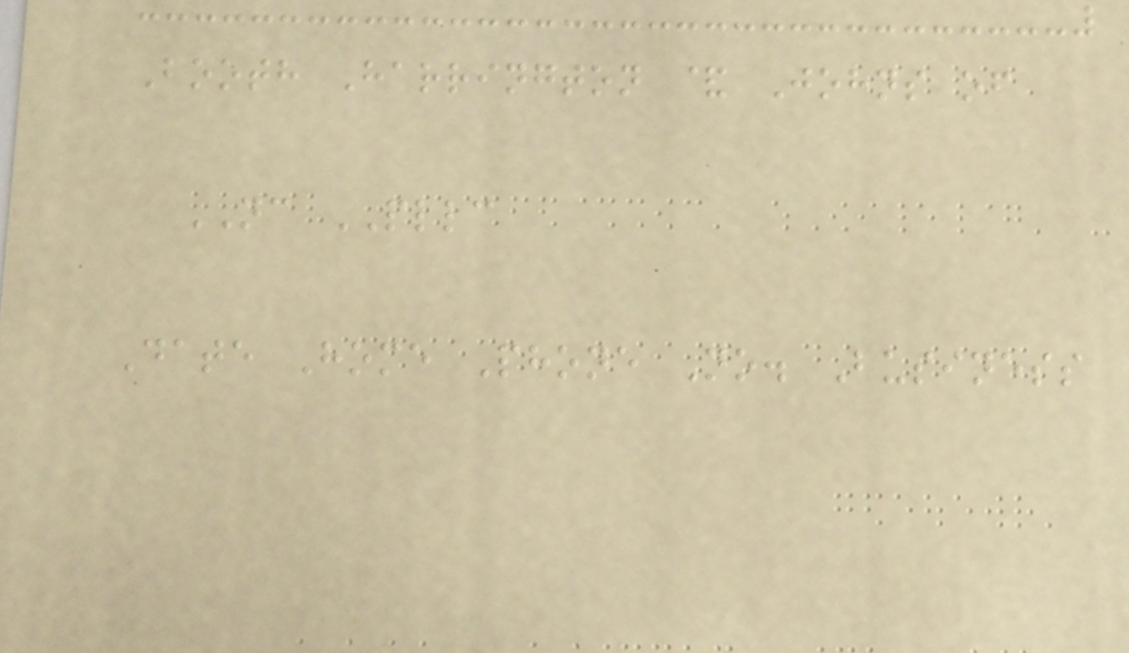Booth Harrington & Johns of
NC PLLC
Date Home Phone No. Business
